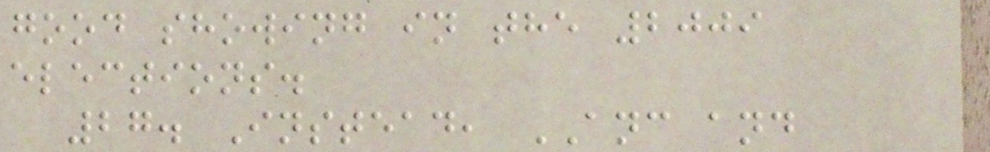good showing in the 2009
elections.
27. Instead, ANC and
